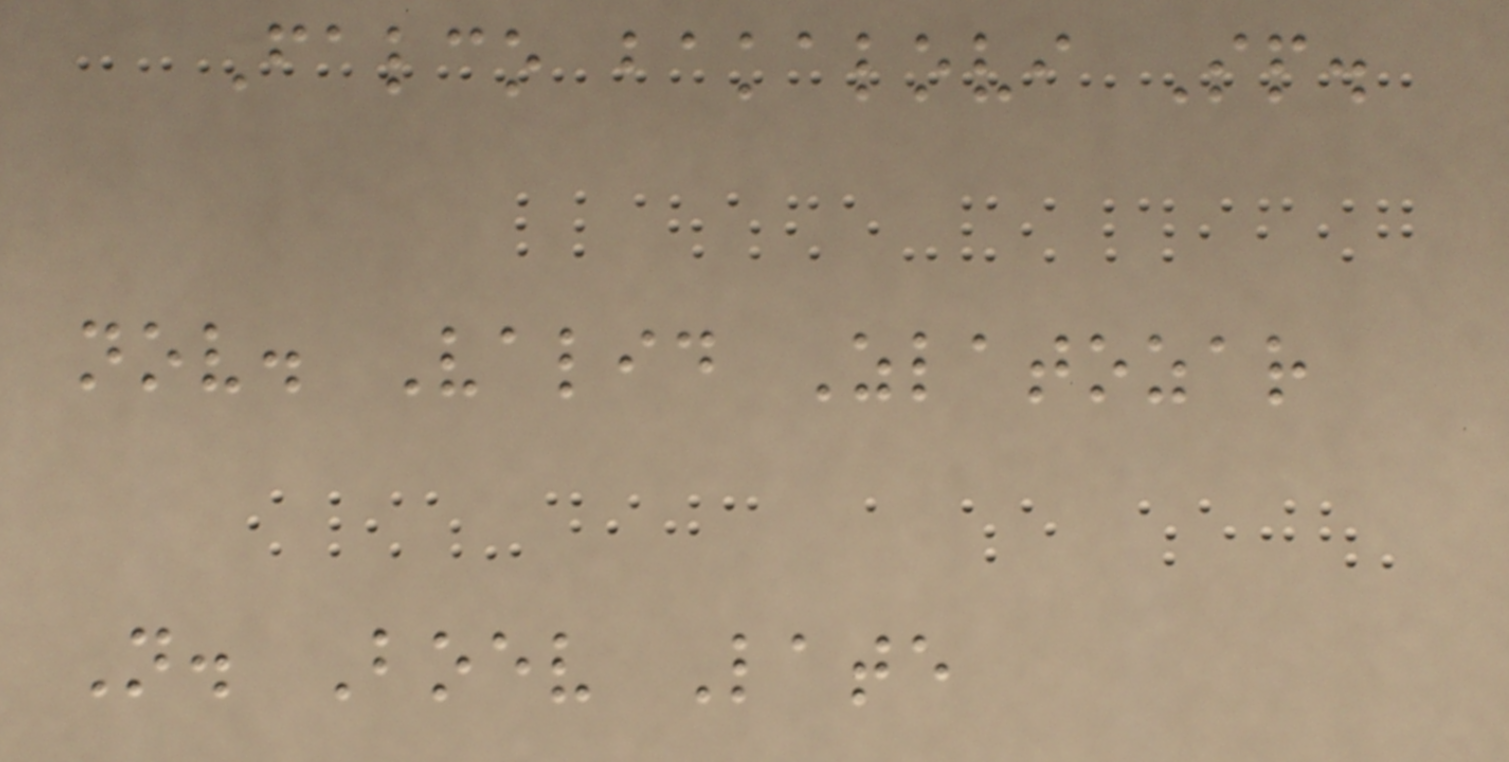Falco bakalovi Sp.
nov. Valid Zlatozar
N. Boev Late
